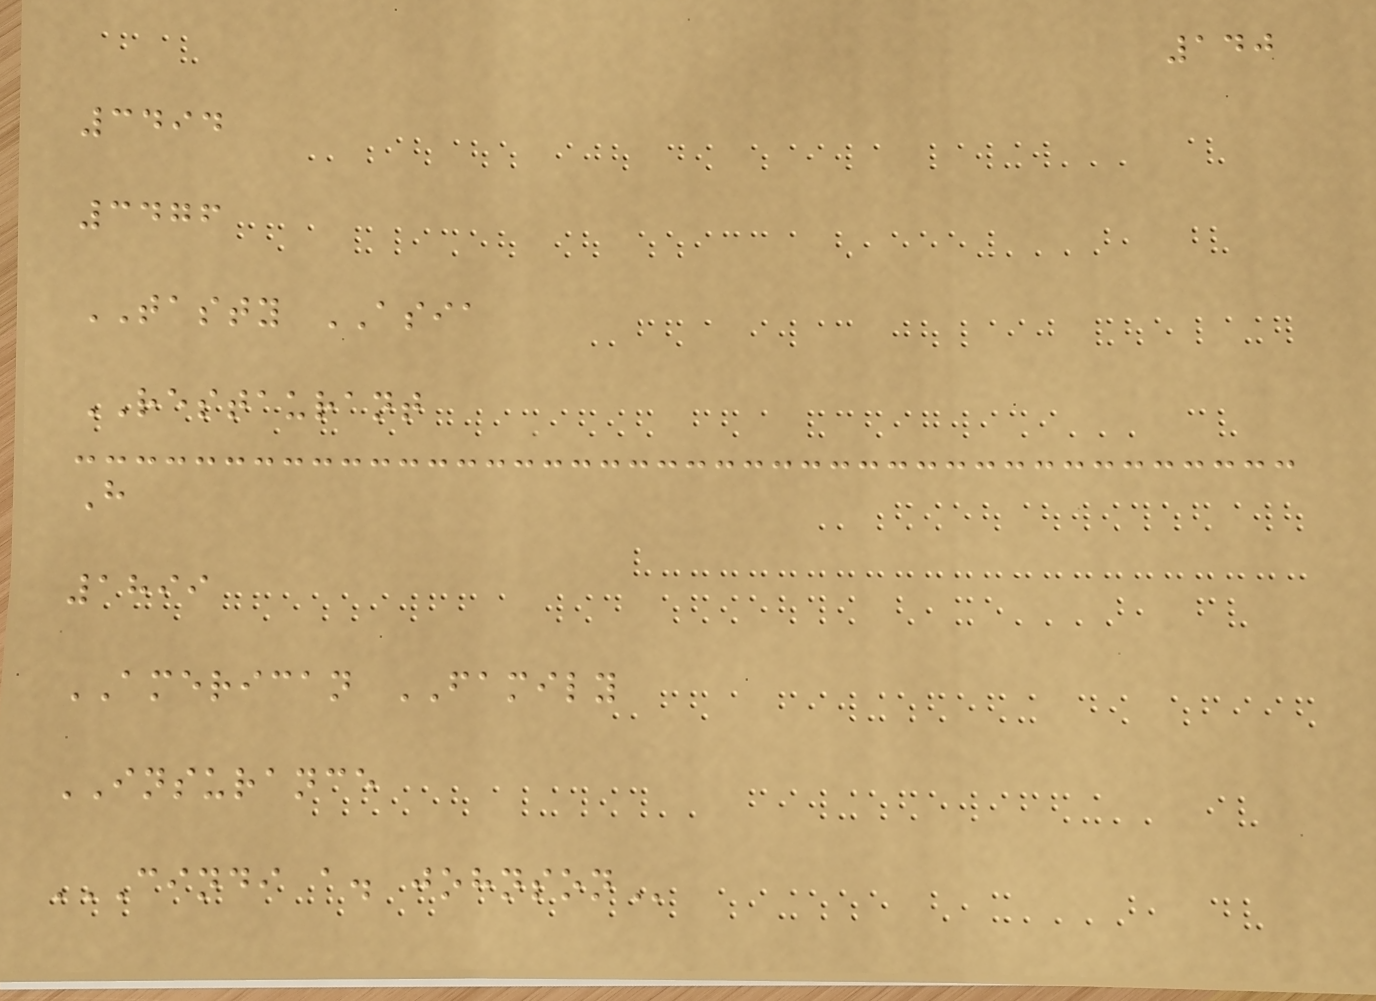140
3494
3476
TASTY ASIA
RESTAURANT
H
1899
AMERICAN FAMILY
INSURANCE
CINDI A. JOHNSON
